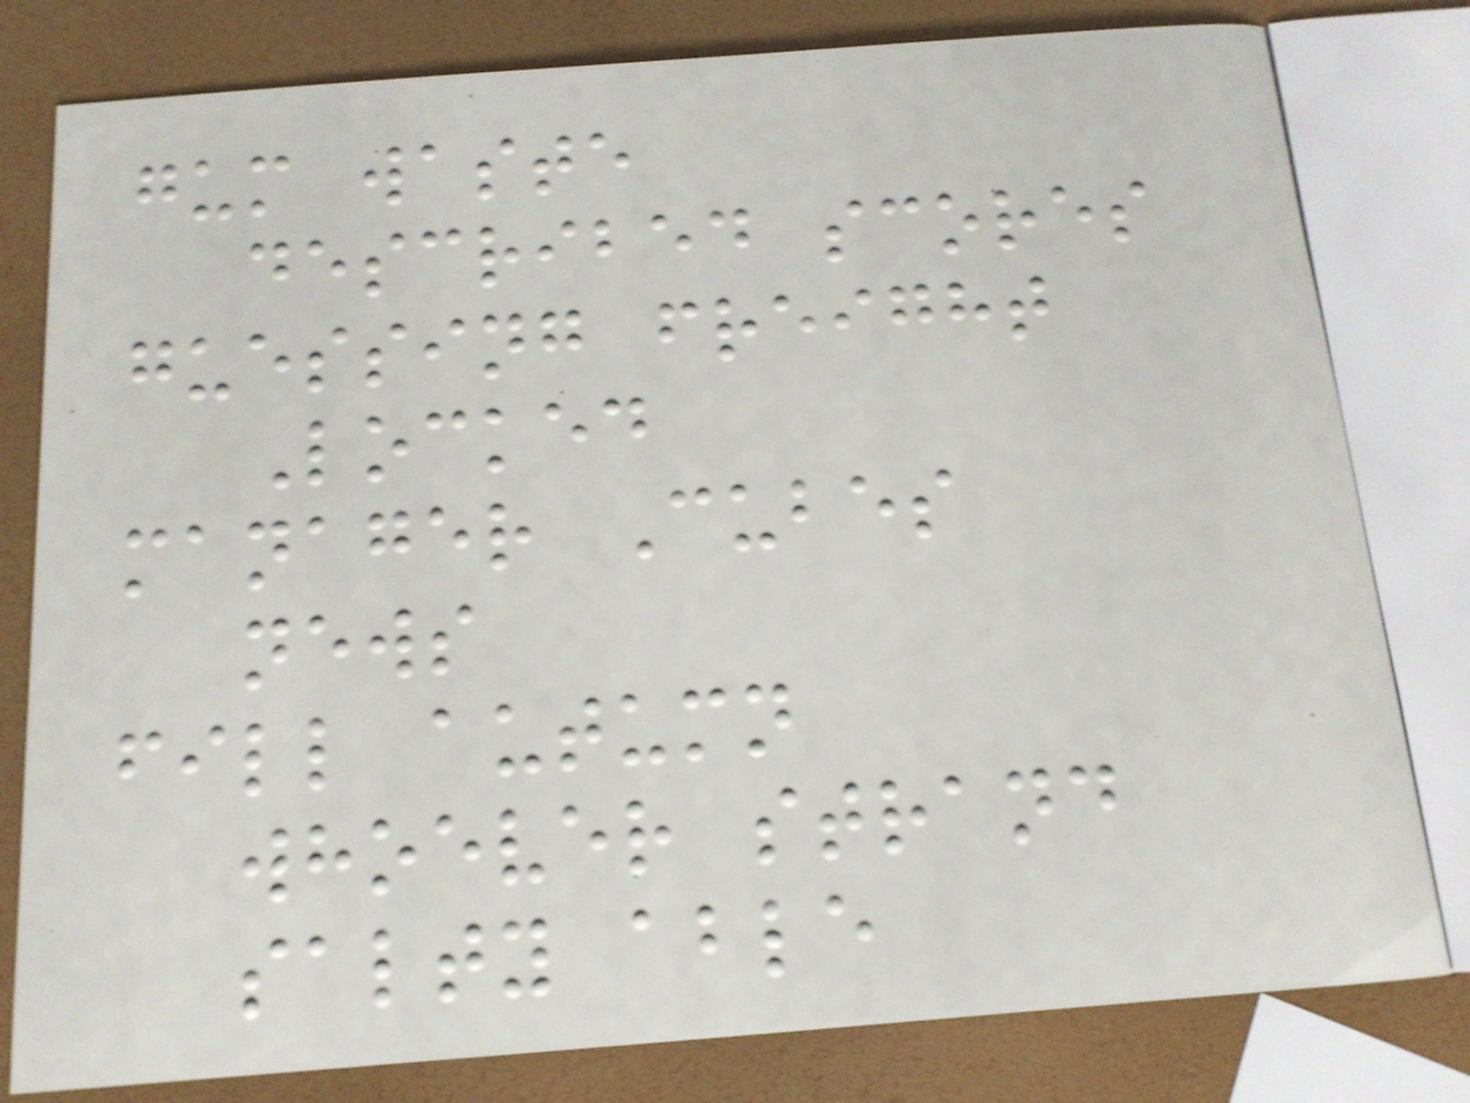gum waste
described scores
guessing freight
Locked
manager Cubes
news
fill autumn
whoever strand
salty able
